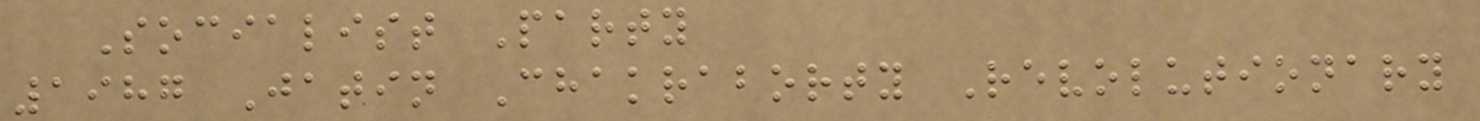Socialist Party
1987 Jatin Chakraborty Revolutionary
